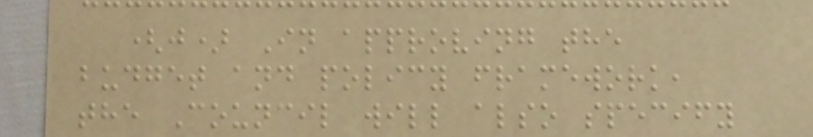(j) In approving the
budget and policy framework,
the Council will also specify
